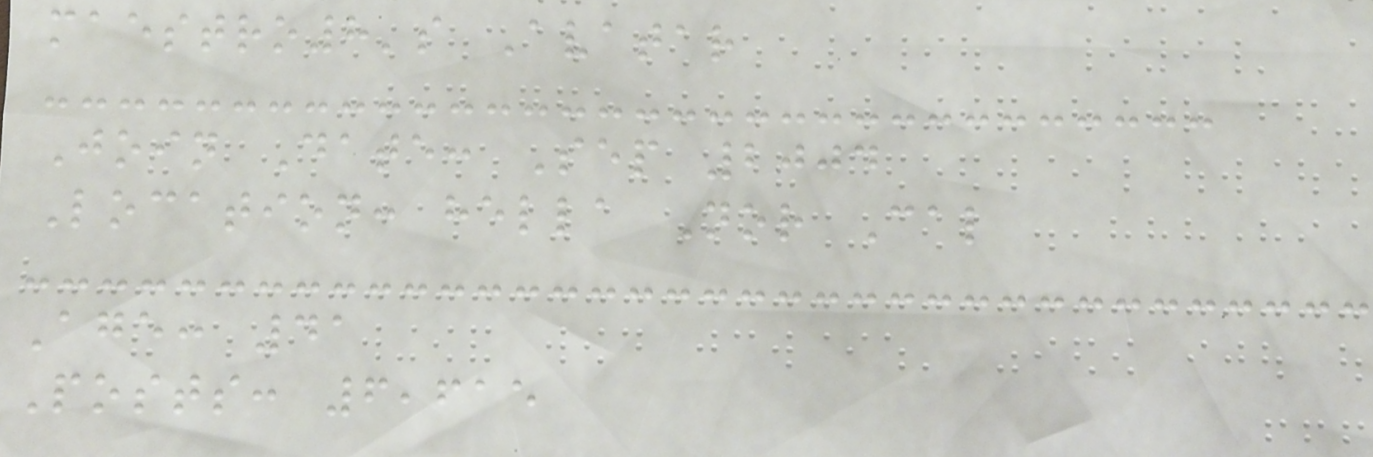maestro8's Avatar
Join Date: Sep 2004
Location: hella Nor Cal
Age: 41
Posts: 6,615
